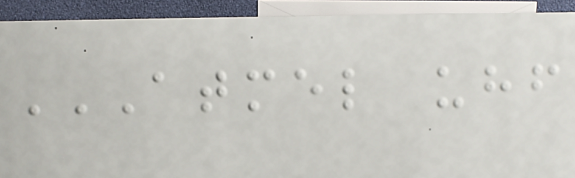ATMEL UHF
